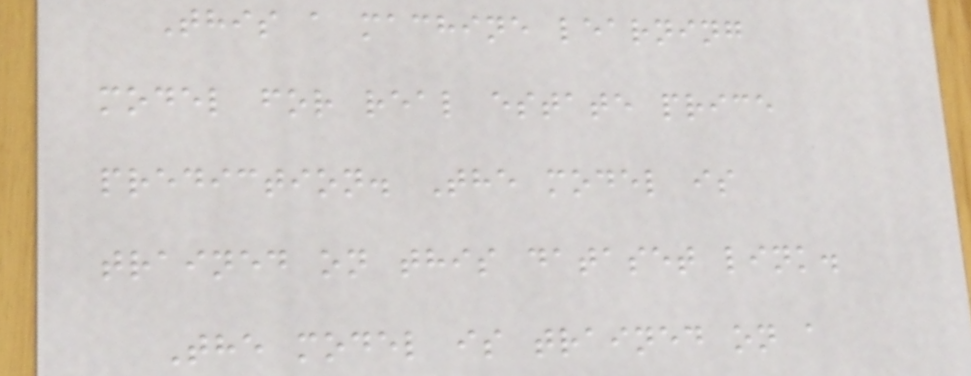This a machine learning
model for real estate price
prediction. The model is
trained on this dataset link.
The model is trained on a
